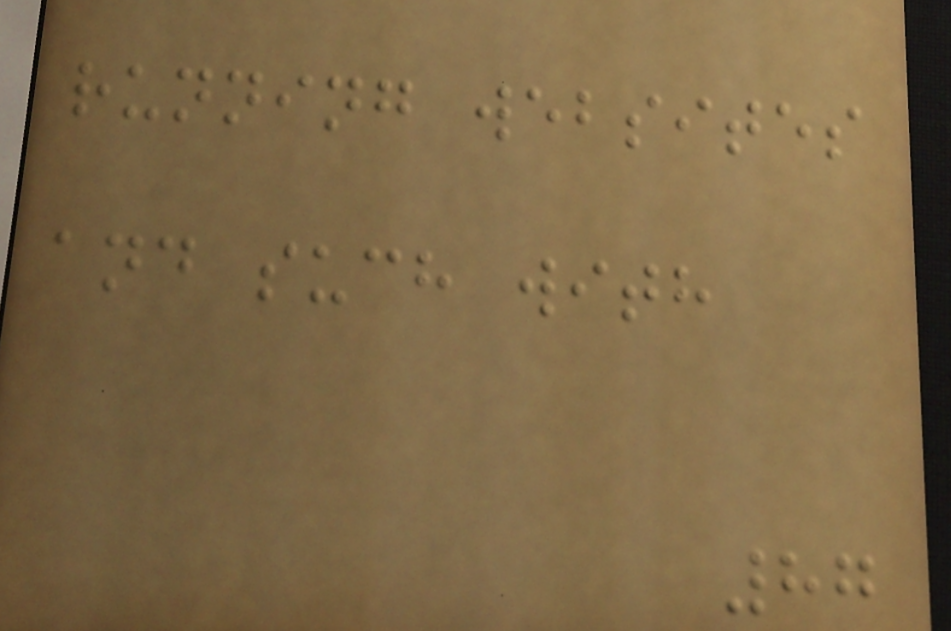running websites
and such with
87
